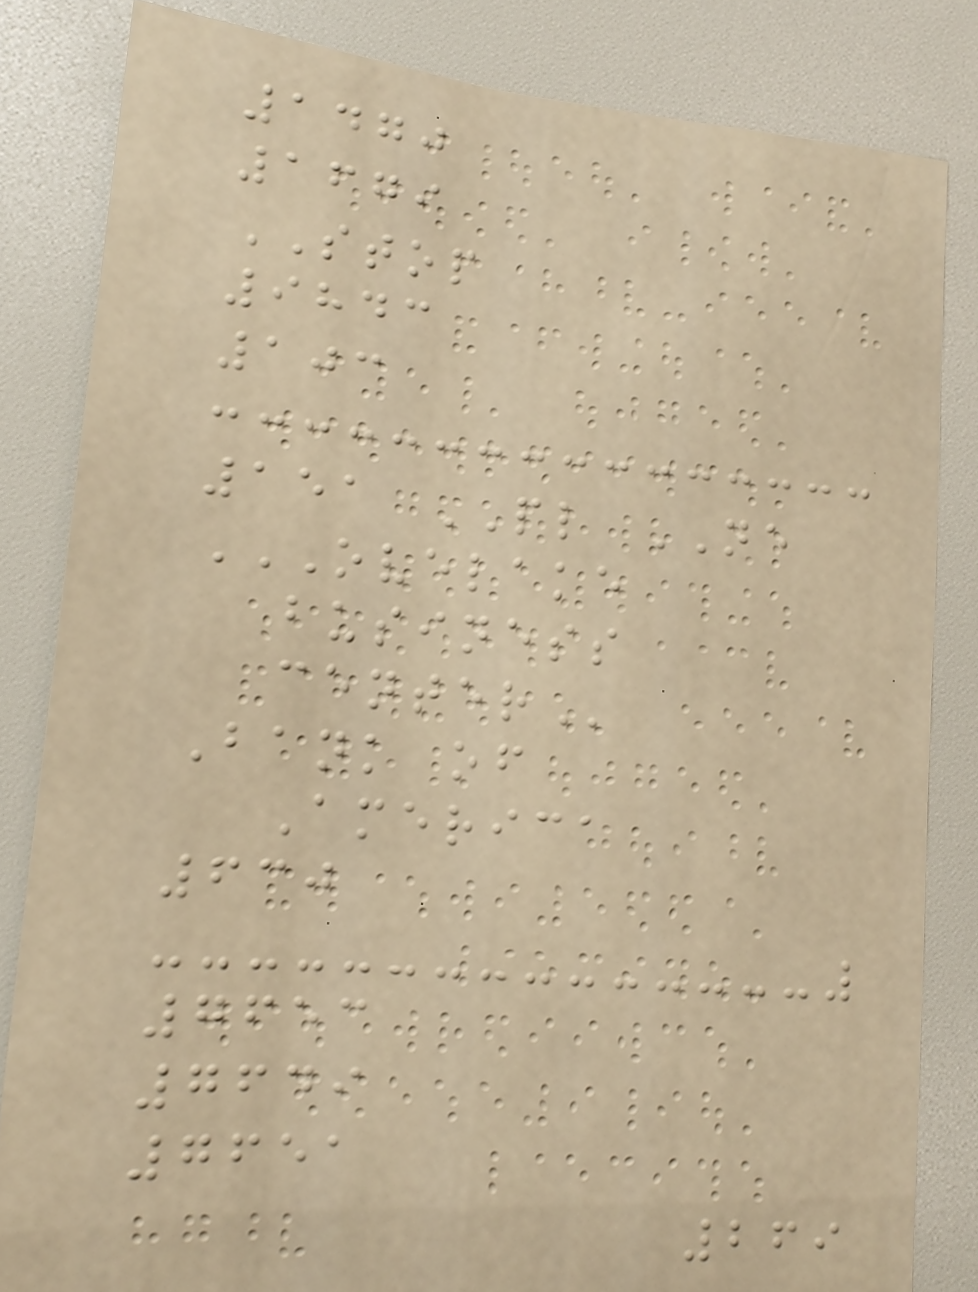1470
1679
STOP
9843
103
151 PL NE
OVELAKE
BUSINESS
CENTER
Bank of
America
630
7653
7649
7651
269
